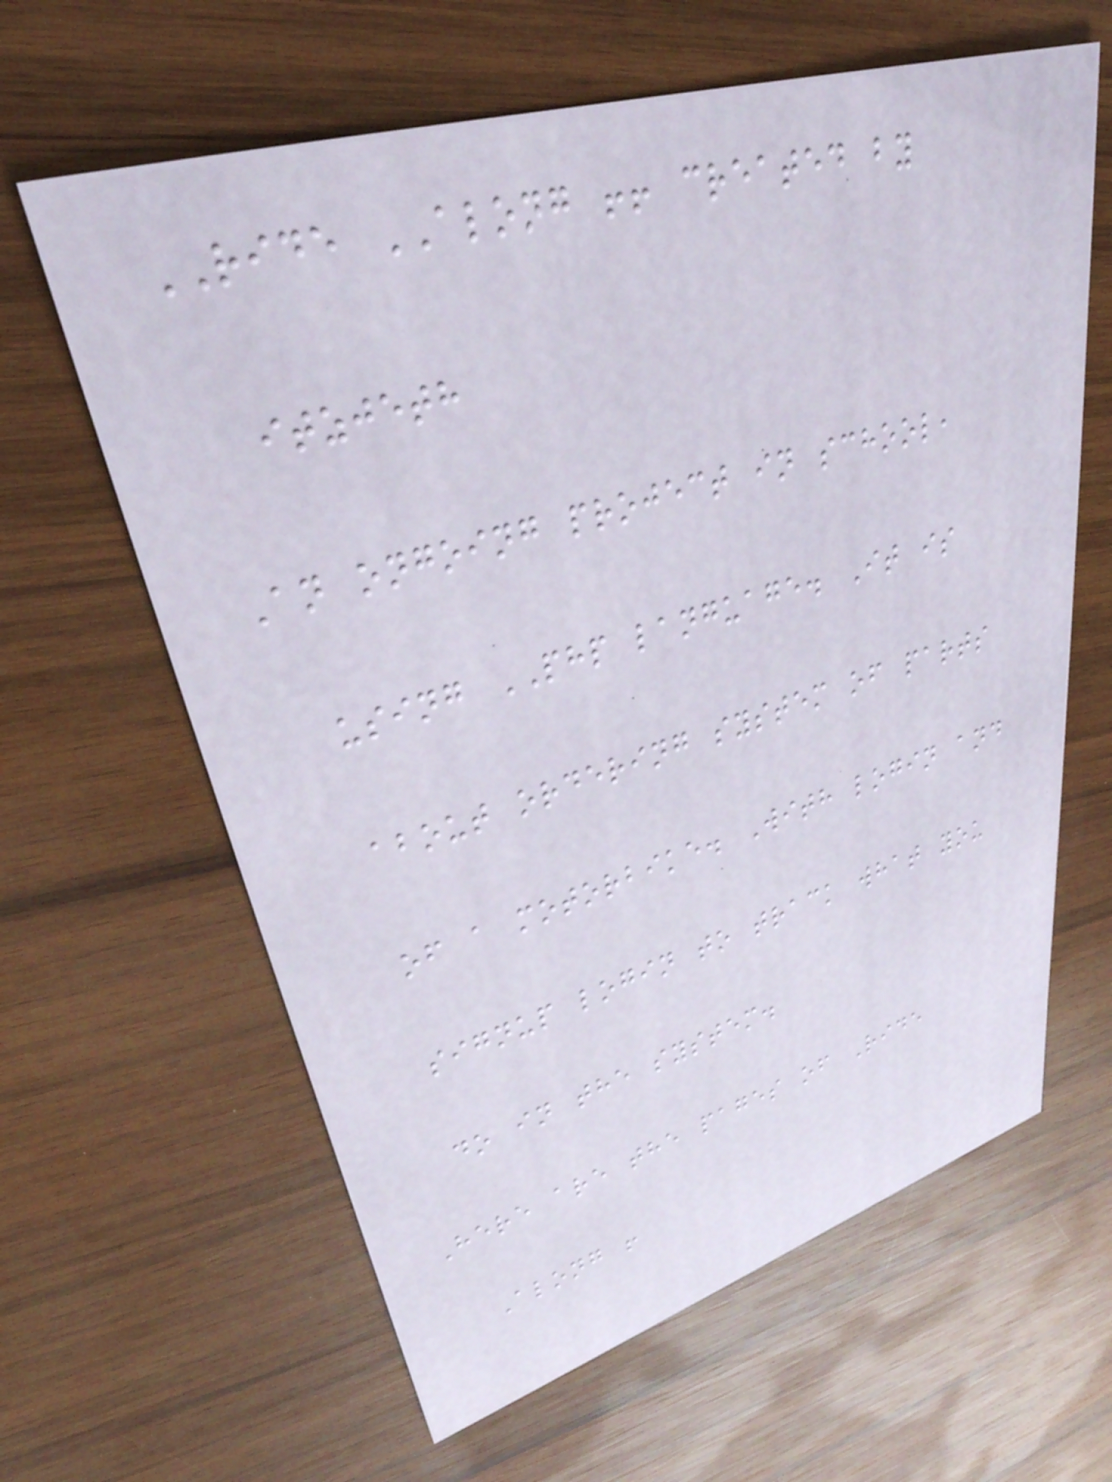RIDE ALONG !! created by
itzjeth
An ongoing project in school,
using PHP language. It is
about ordering system of parts
of a motorbike. With login and
signup login to track what you
do in the system.
Here are the pages of Ride
Along !
